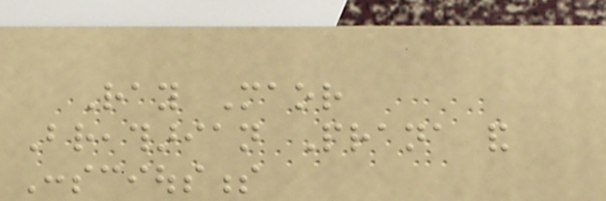Ray Maor
Breatharian Prana and
Consciousness
